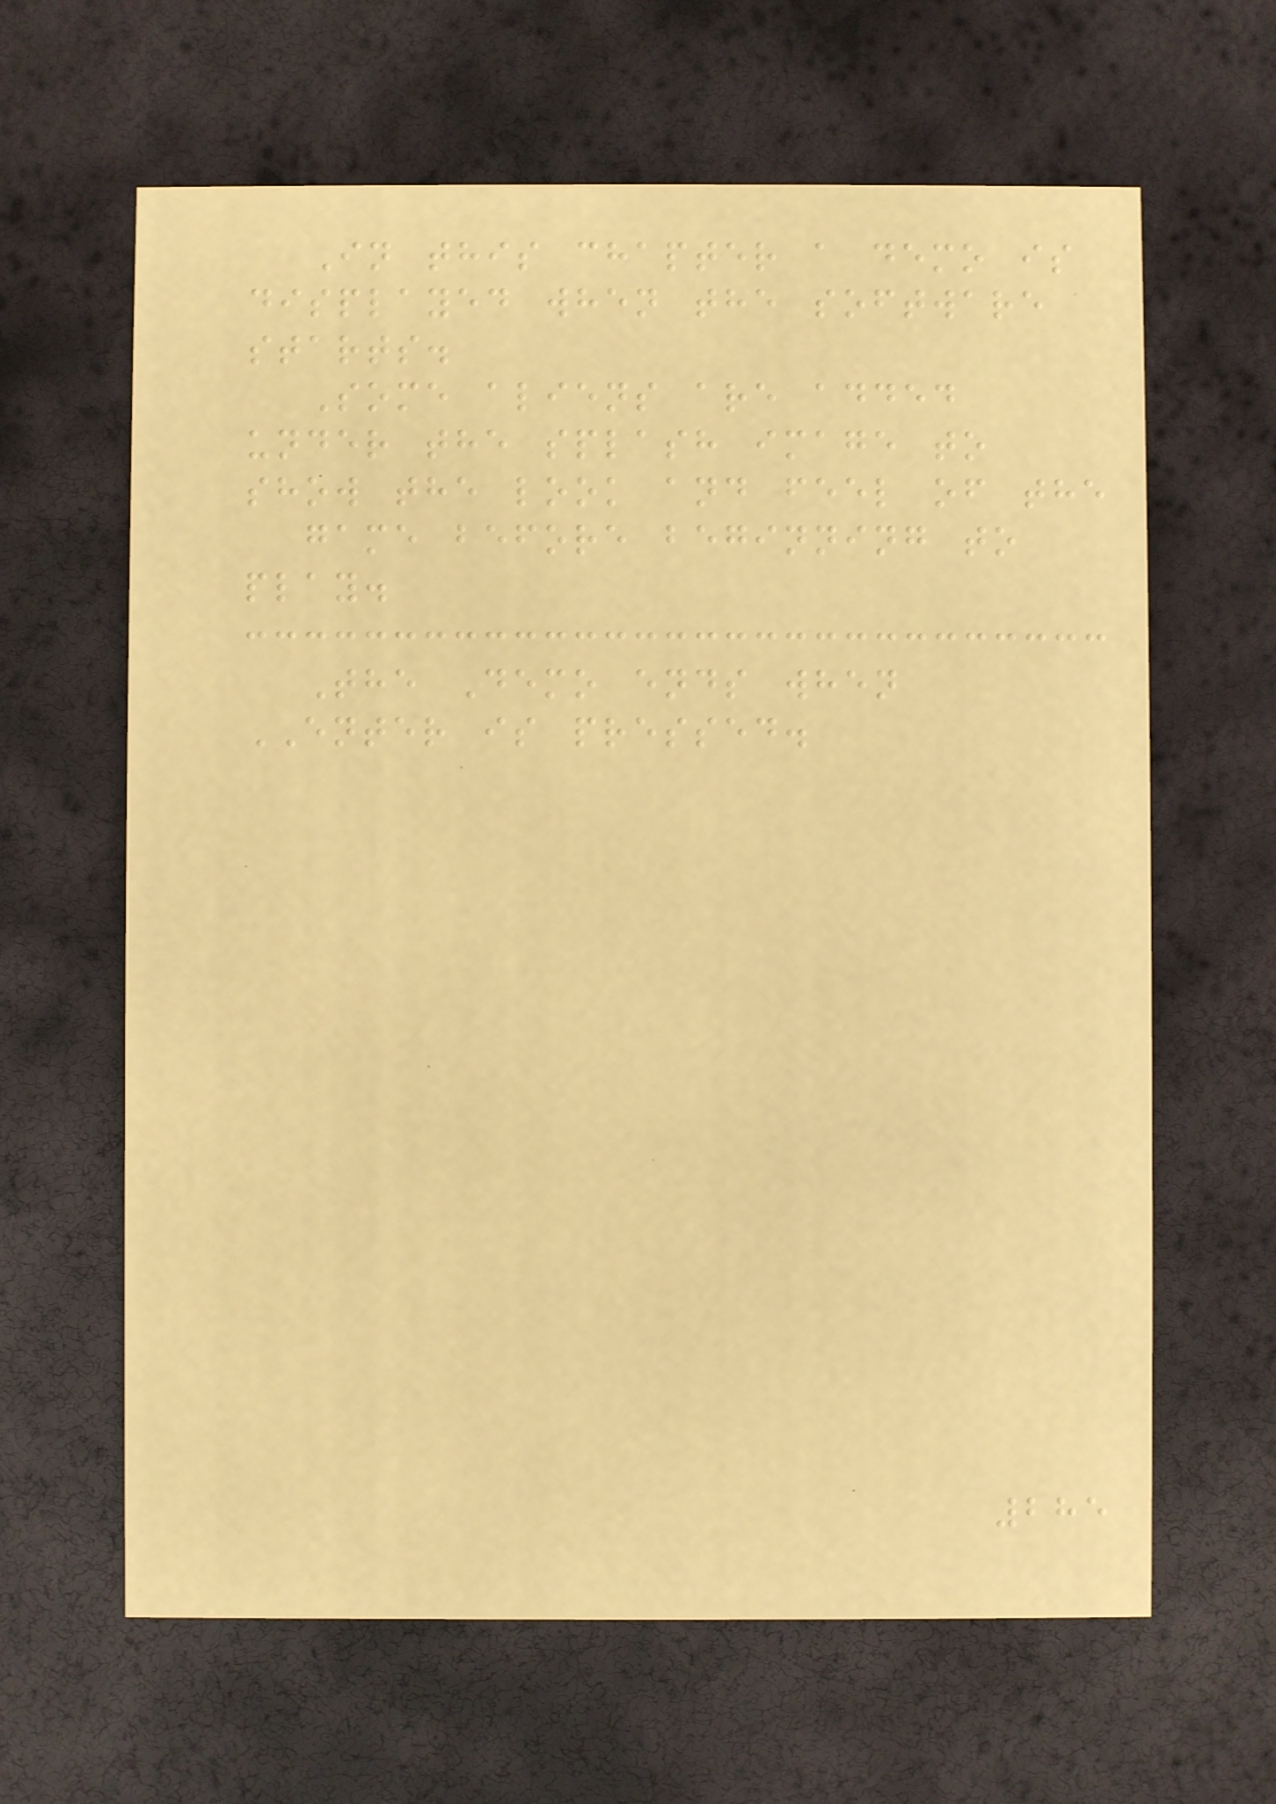In this chapter a demo is
displayed when the software
starts.
Some aliens are added
under the splash image to
show the look and feel of the
game before beginning to
play.
The Demo ends when
ENTER is pressed.
285
